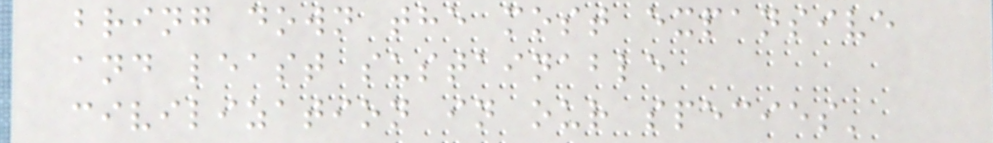bring down the most expansive
and least sustainable
civilization in our species'
